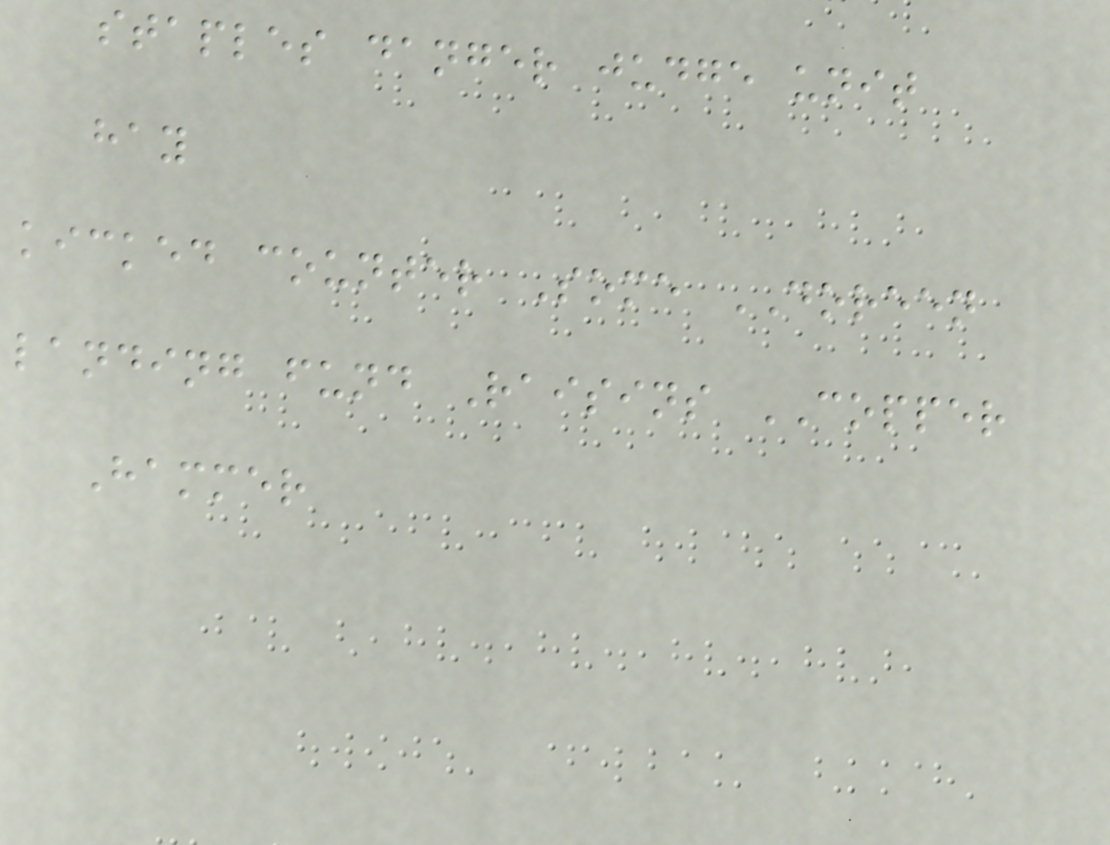staples danger judge unit
hay
kicked counter Some DOREEN
landing fund Raisins COPPER
Hammer
